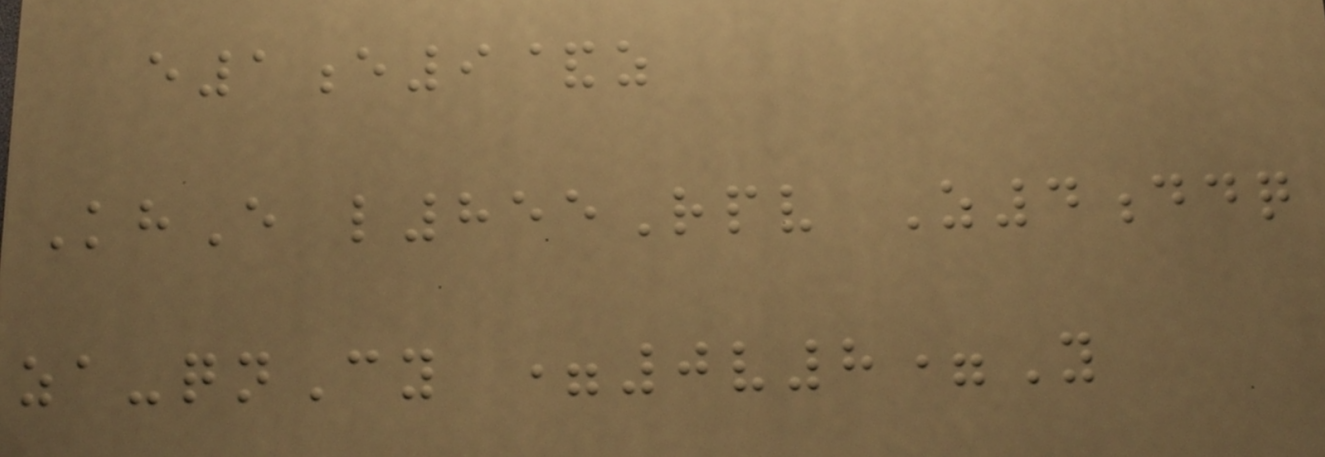e1e9&z
KhE l855Rpv Z4ddq
za-qnCy =0v8=Y
